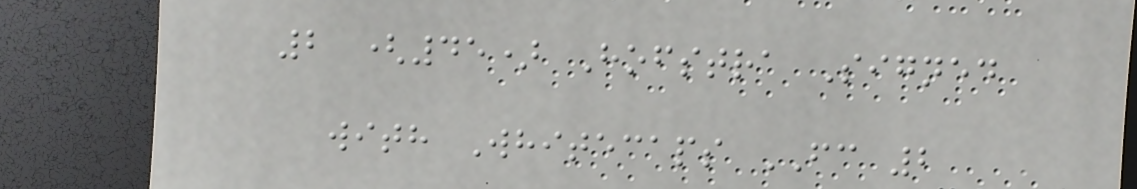2 (45) Hofstra Signed
with Whitecaps FC 2
